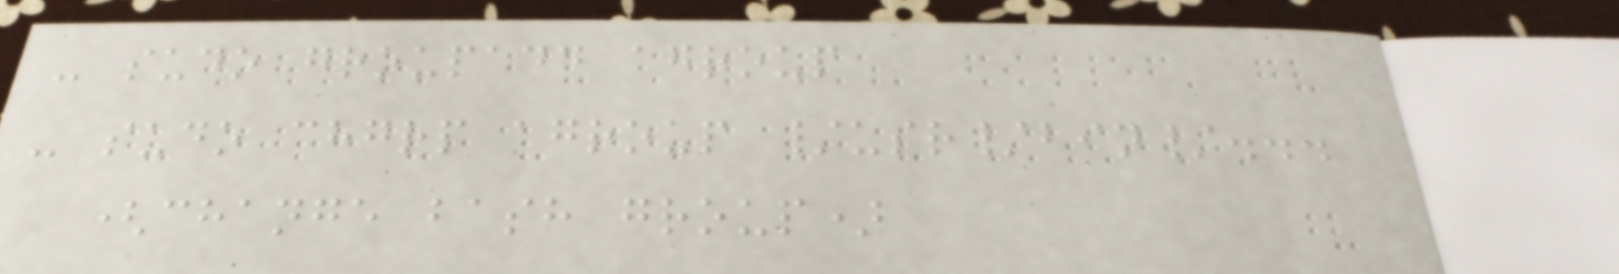- sudo groupadd agroup
- sudo chgrp agroup /usr/bin/...
(change bash group)
